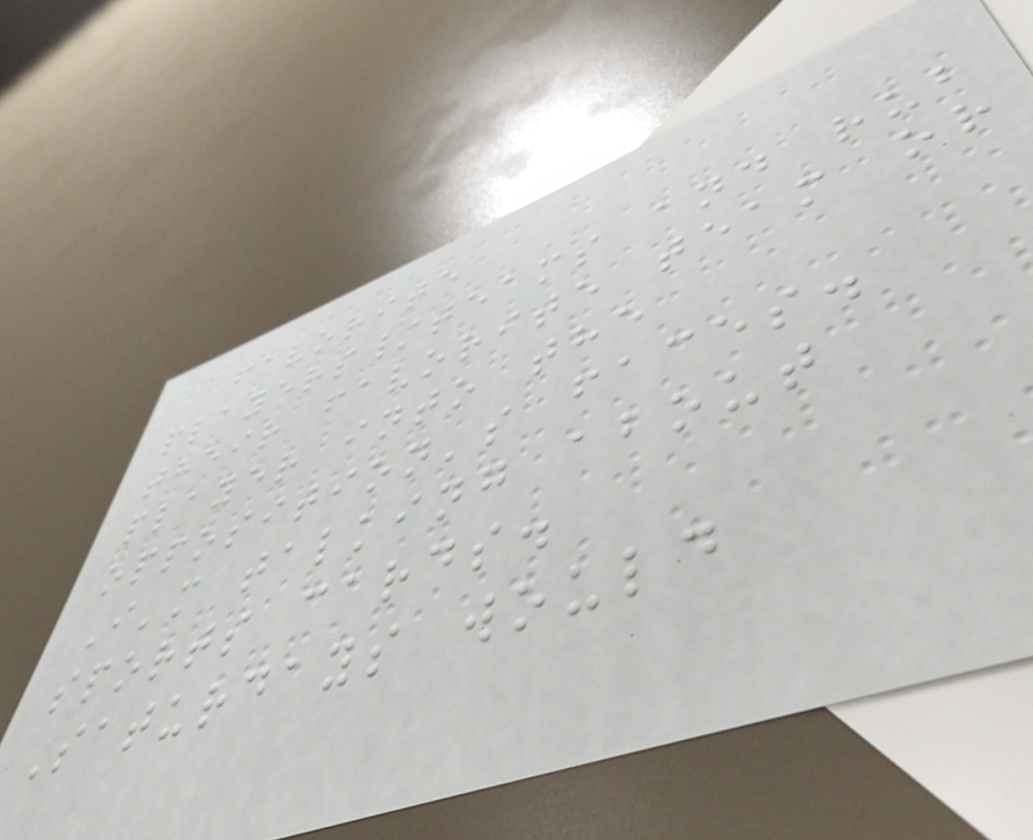favorite
players/teams and rub
their favorite team or
player into the
opposition's faces.
I'm talking about
sports cards.
Saturdays would
